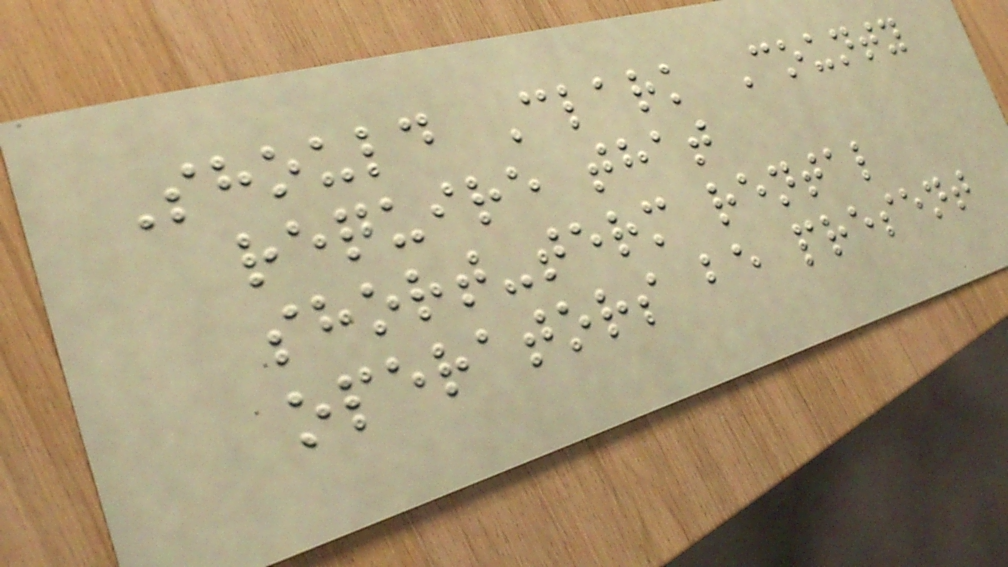Should Clark County
require that
short-term rental
operators be present
